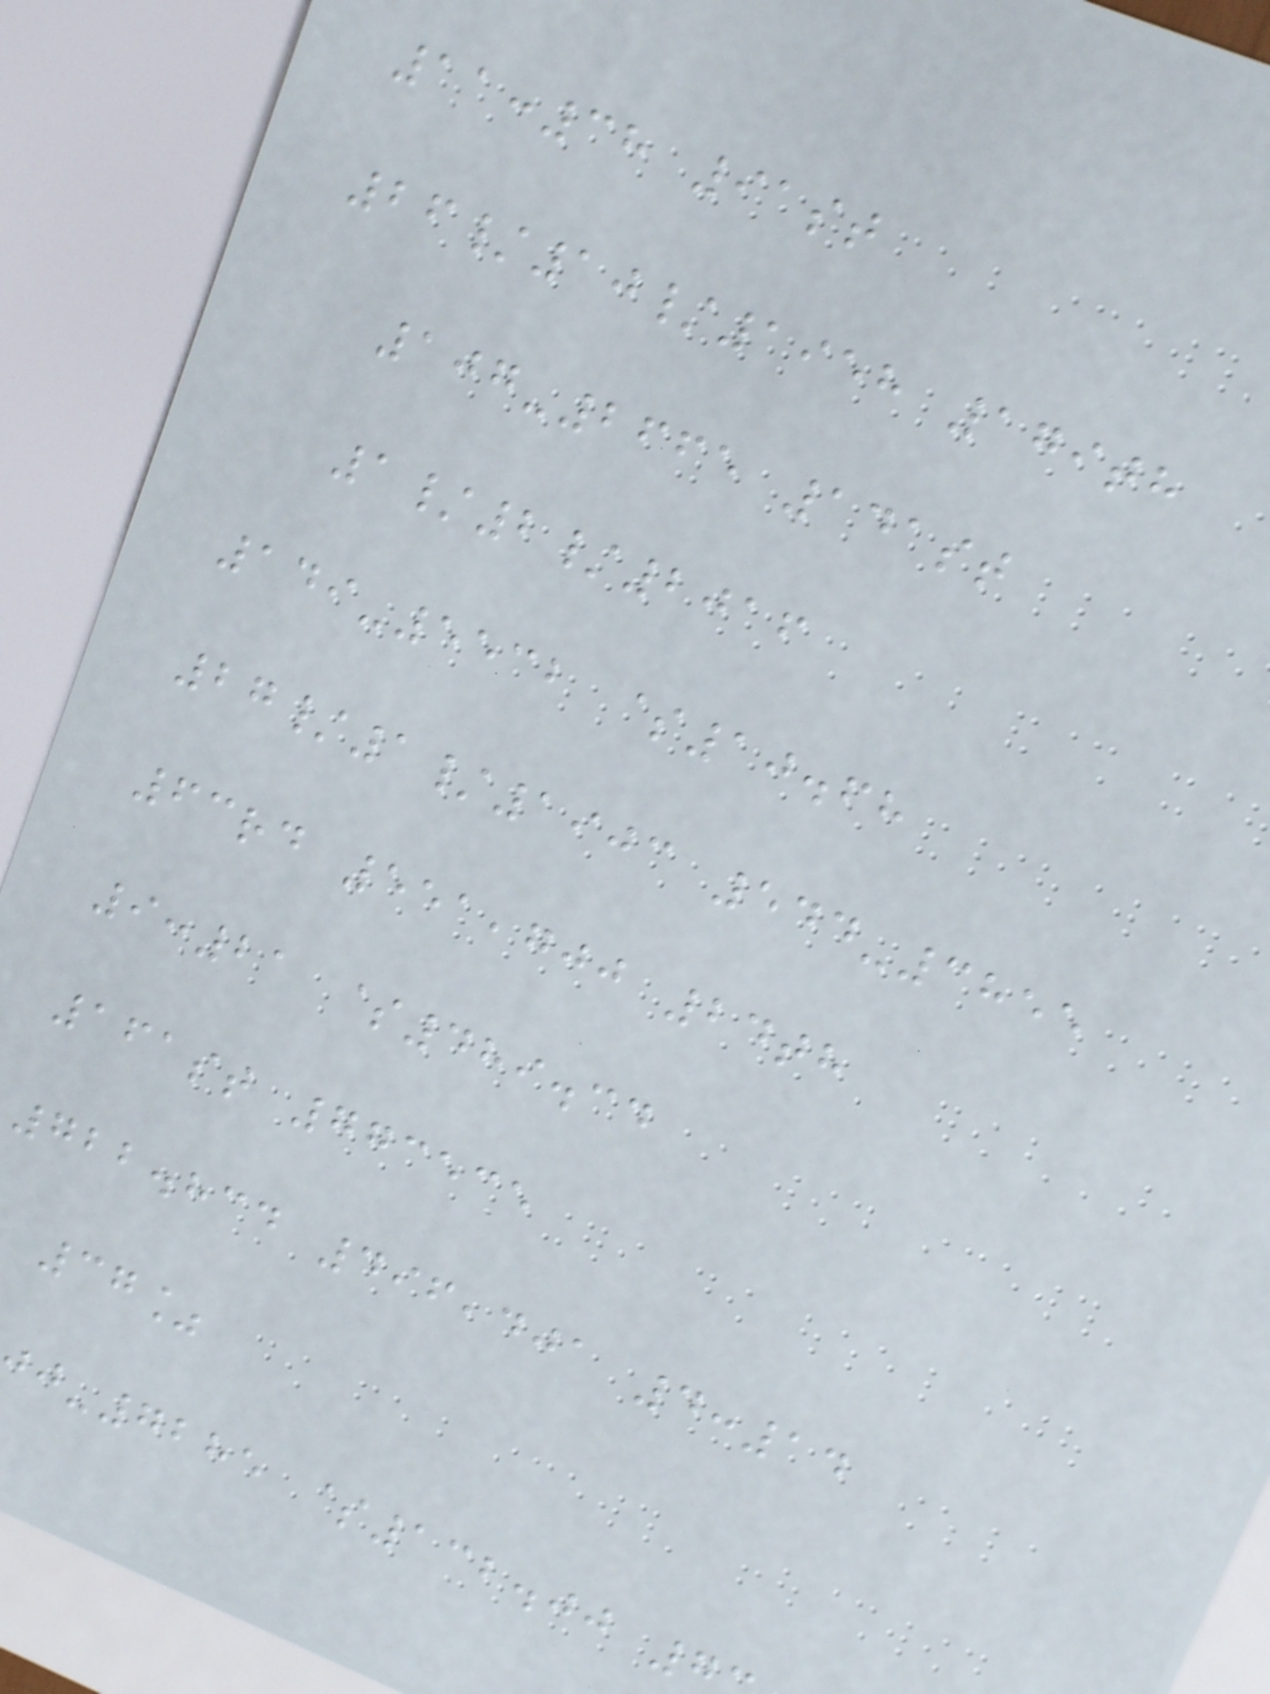11:38 91st
26/10/1958 179th
107-2665 141st
1/2/2016
149-5532 $10.68
27/1/1903 544-3855
63rd 551,700 24th
9:21 $489.34
161st 773535
722.834 496,401 4:14
37%
-7285 $132.00 7
